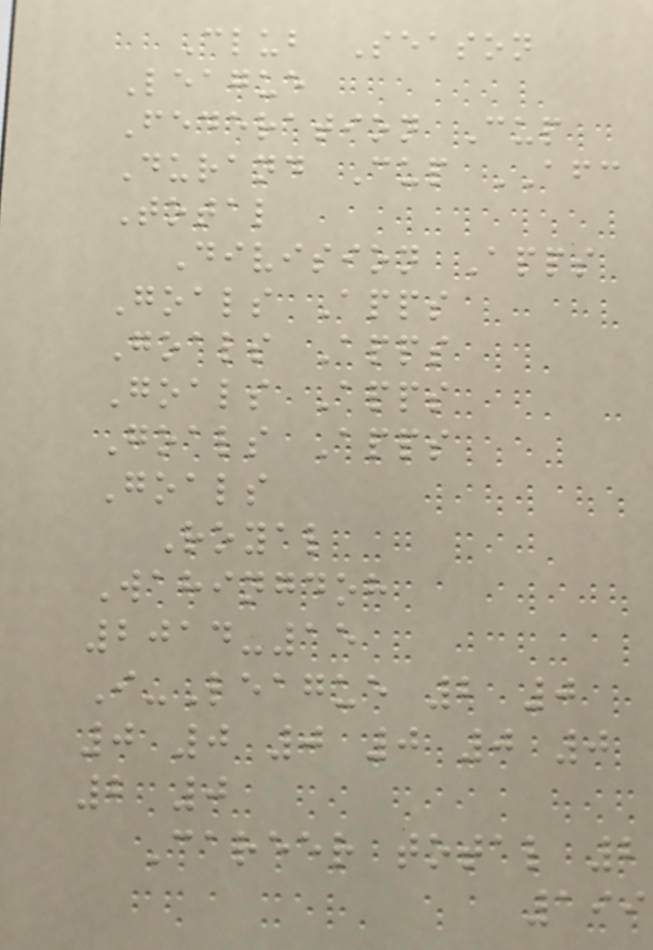Club Season
League
Federation Cup
Durand Cup AFC
Total
Division Apps
Goals Apps
Goals Apps
Goals Apps
Goals Apps
Goals
Royal
Wahingdoh
2014-15
I-League 2 0
0 0 0 0 0 0
2 0
Career total 2
199
